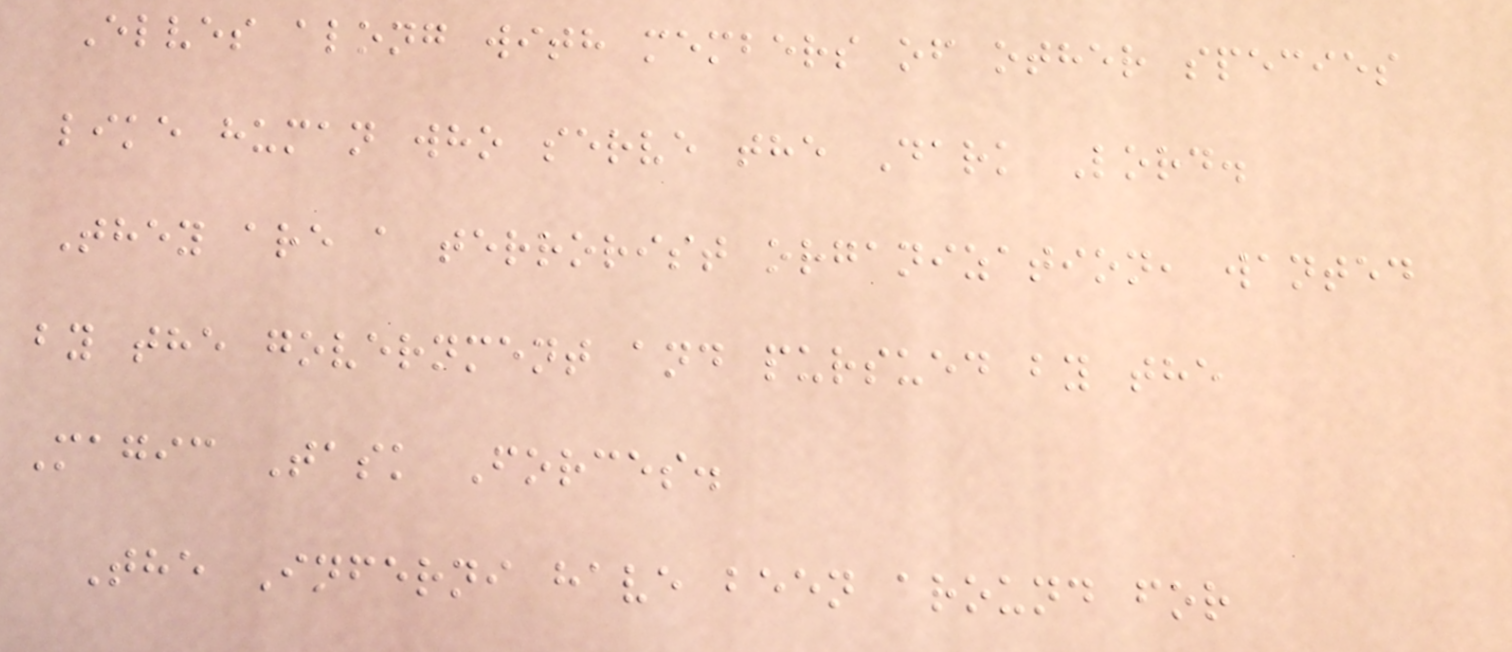Elves along with members of other species
like human who serve the Dark Lord.
They are a terrorist organization, wanted
by the government and pursued by the
Magic Task Forces.
The Inferni have been around for
